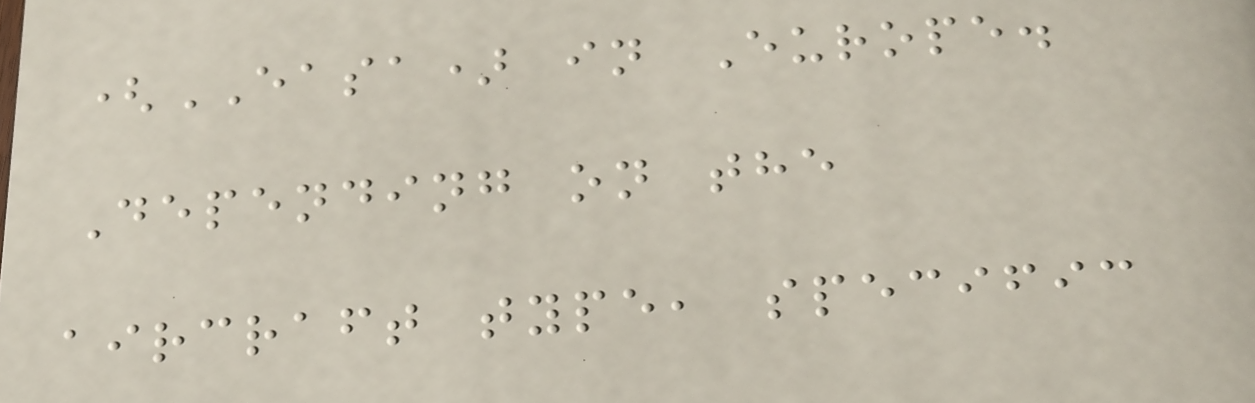(EASA) in Europe.
Depending on the
aircraft type, specific
